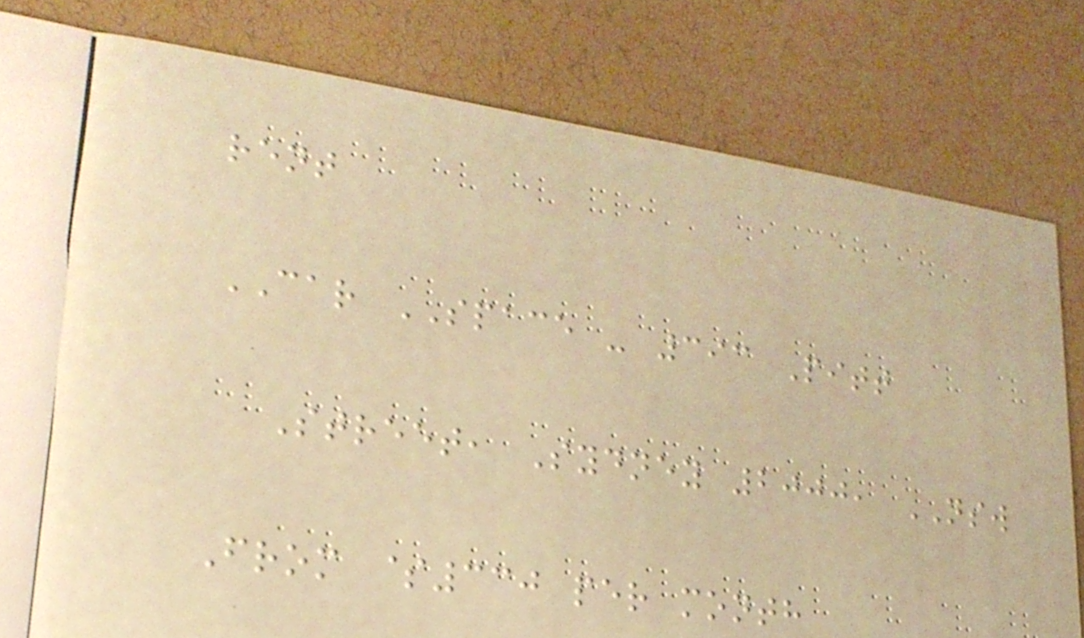rent
CAR SPACE - 393 Pitt
Street, Sydney 2000, NSW
From $330 per month
